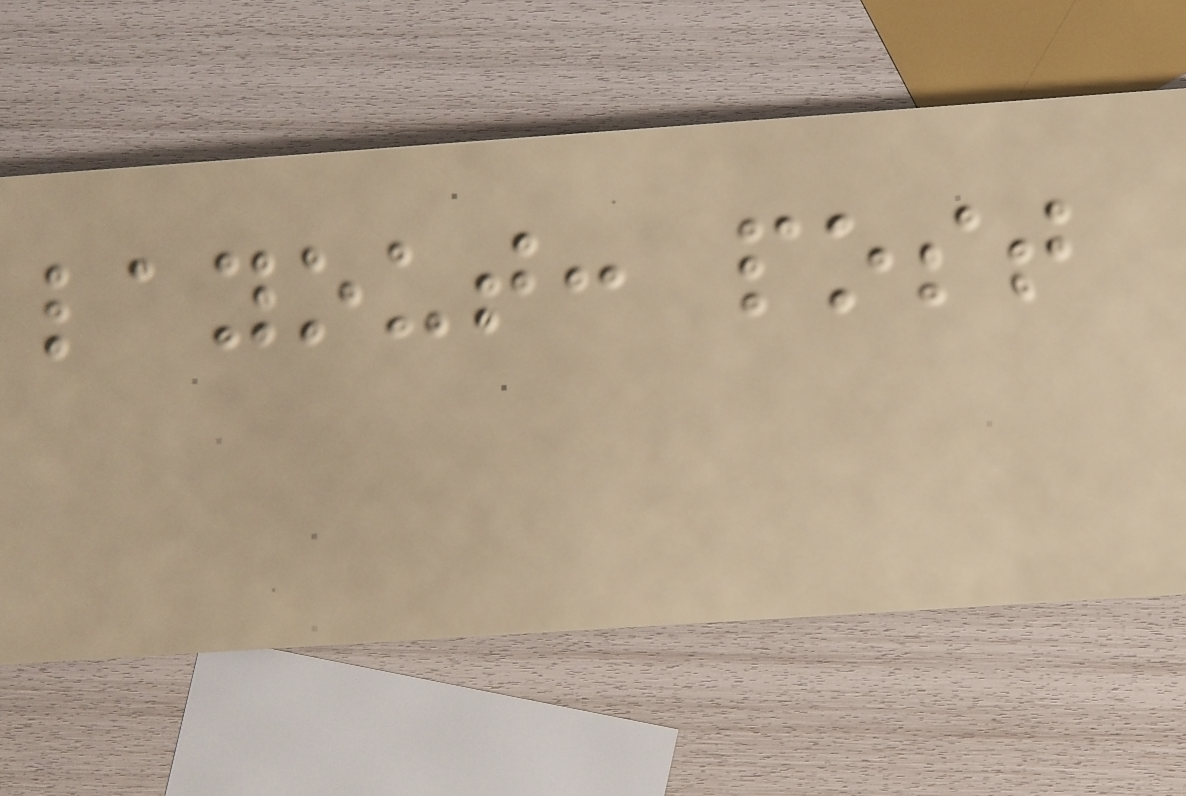layout: post
